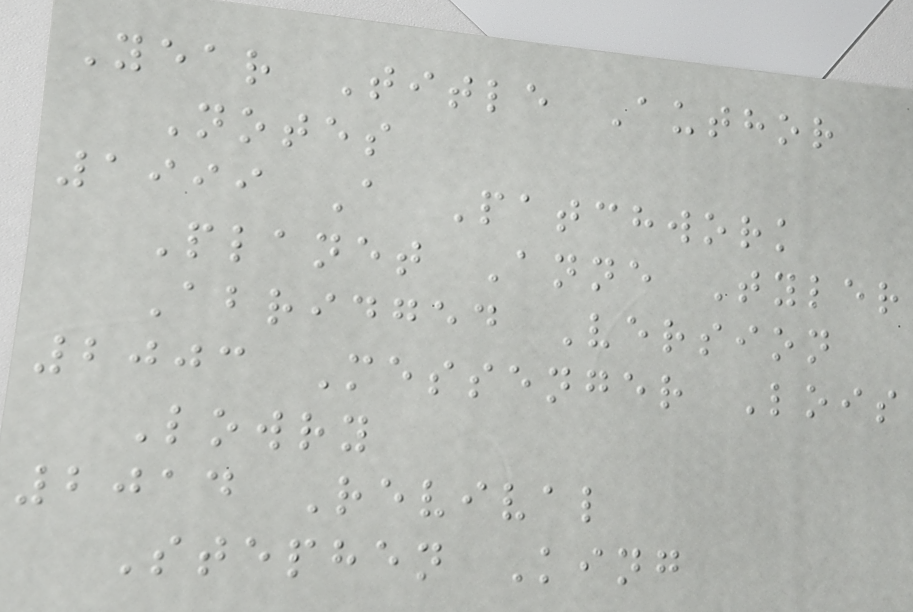Year Title Author
Notes
1999 A Patchwork
Planet Anne Tyler
Abridged Version
2003 Messenger Lois
Lowry
2014 Revival
Stephen King
